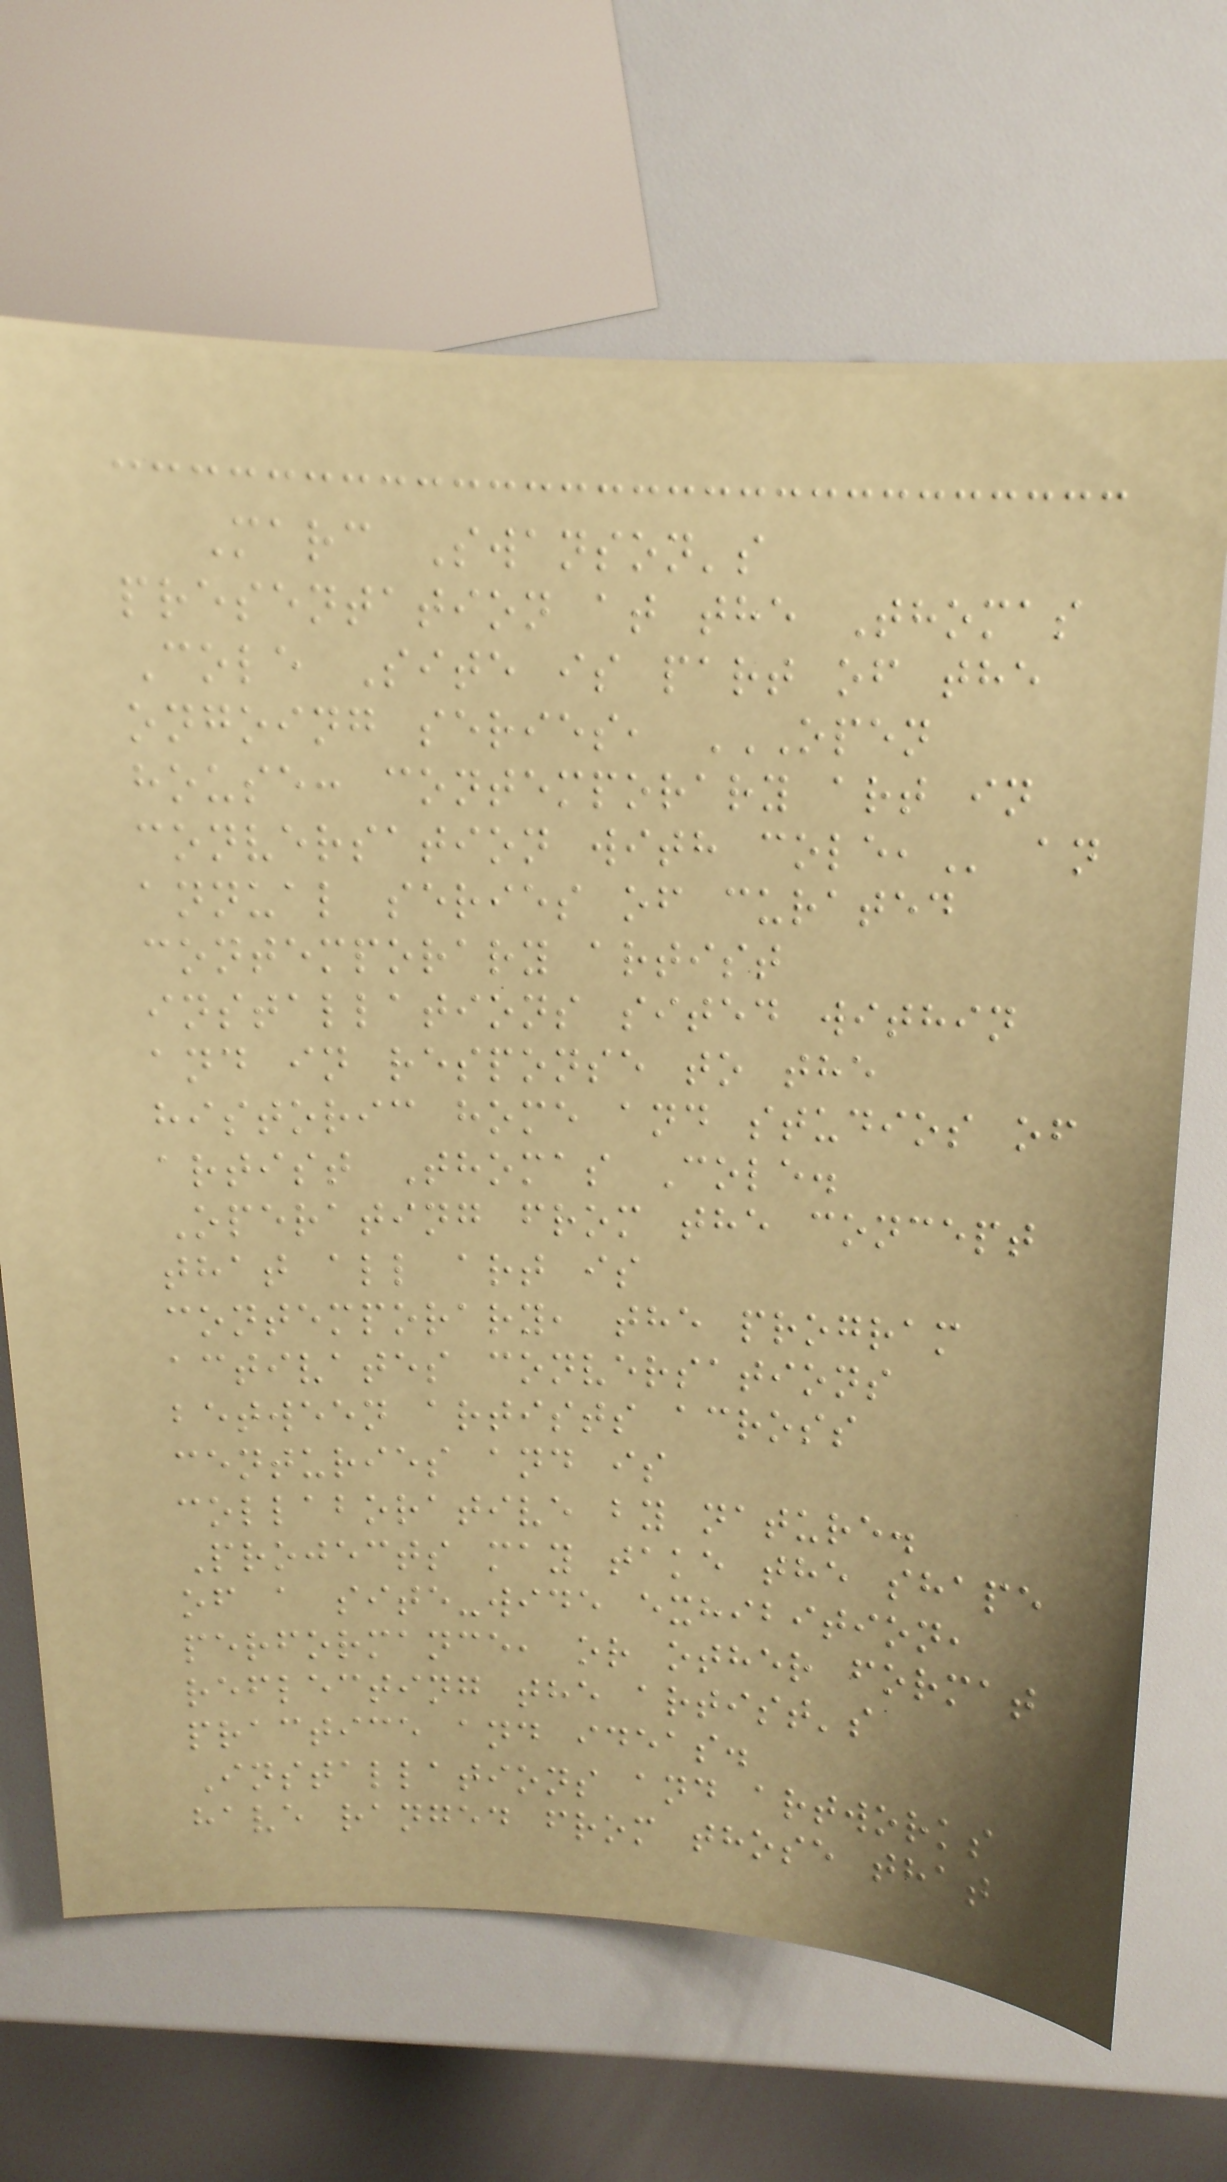Marc Swanson's
presentation at the Thomas
Cole Site is part of the
ongoing series, OPEN
HOUSE: CONTEMPORARY ART IN
CONVERSATION WITH COLE, an
annual series of curated
contemporary artist
installations sited within
and in response to the
historic home and studios of
artist Thomas Cole.
Operating from the concept
that all art is
contemporary, the program
activates conversations
between artists across
centuries and is
collaborative by nature.
Projects may take the shape
of a site-wide exhibition,
performance, or other format
reflecting the artist's
practice and ideas.
Installations and artworks
have ranged from those that
